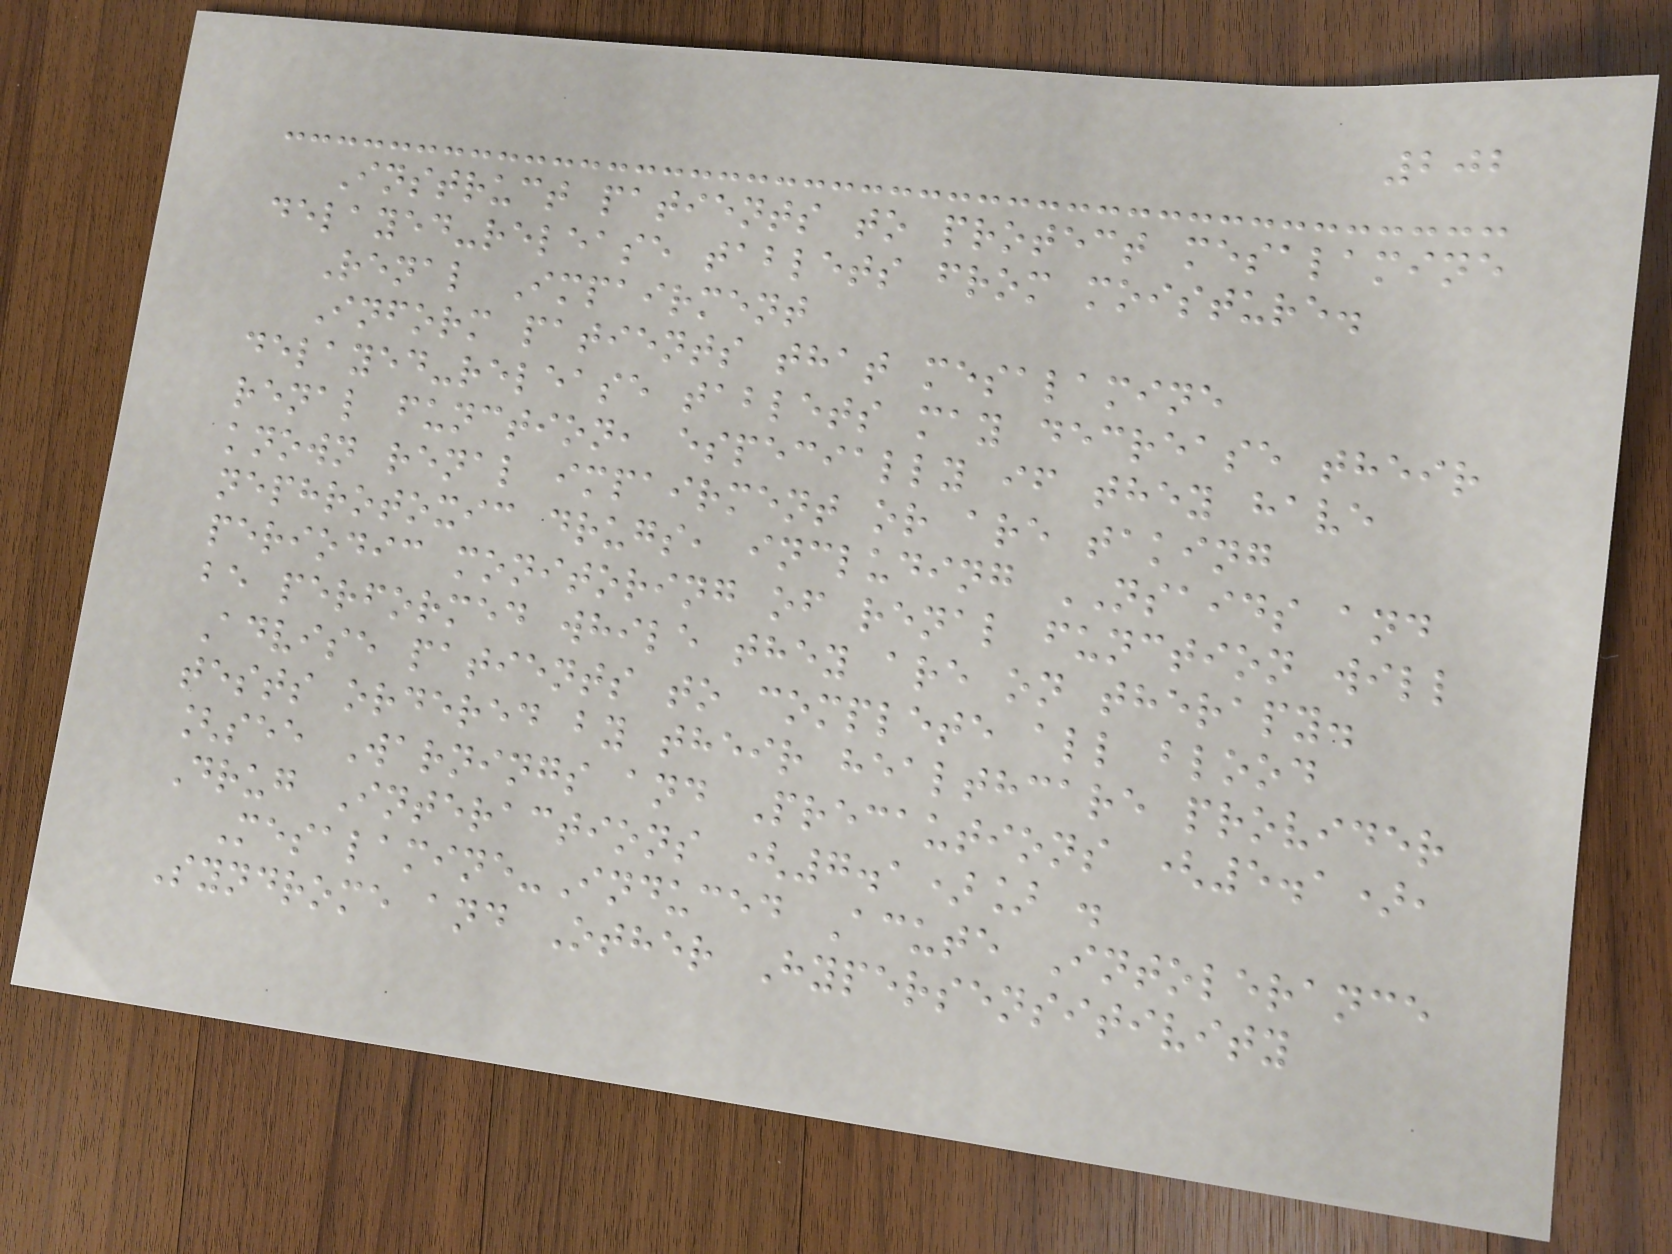202
Instruct patients to protect mesalamine
delayed-release tablets from moisture.
Renal Impairment
Inform patients that mesalamine
delayed-release tablets may decrease their
renal function, especially if they have
known renal impairment or are taking
nephrotoxic drugs, including NSAIDS and
periodic monitoring of renal function will
be performed while they are on therapy.
Advise patients to complete all blood
tests ordered by their healthcare provider
[see Warnings and Precautions (5.1),
Drug Interactions (7.1)] .
Mesalamine-Induced Acute Intolerance
Syndrome and Other Hypersensitivity
